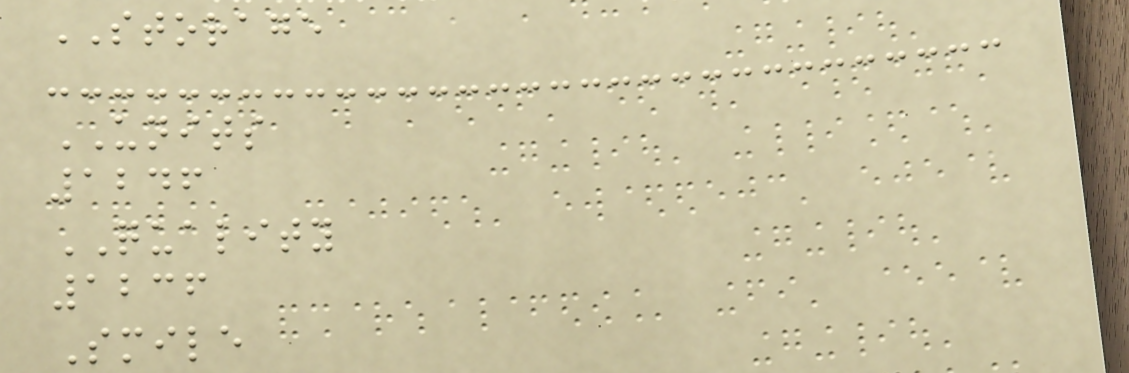STORAGE
UNITS
1246
QUALITY
1236
Smile
